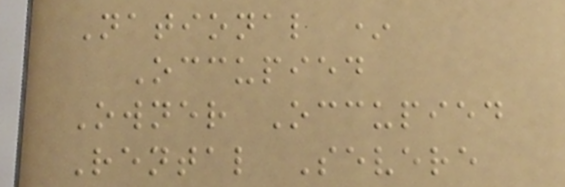National *
Occupied
Owner Occupied
Rental Severe
